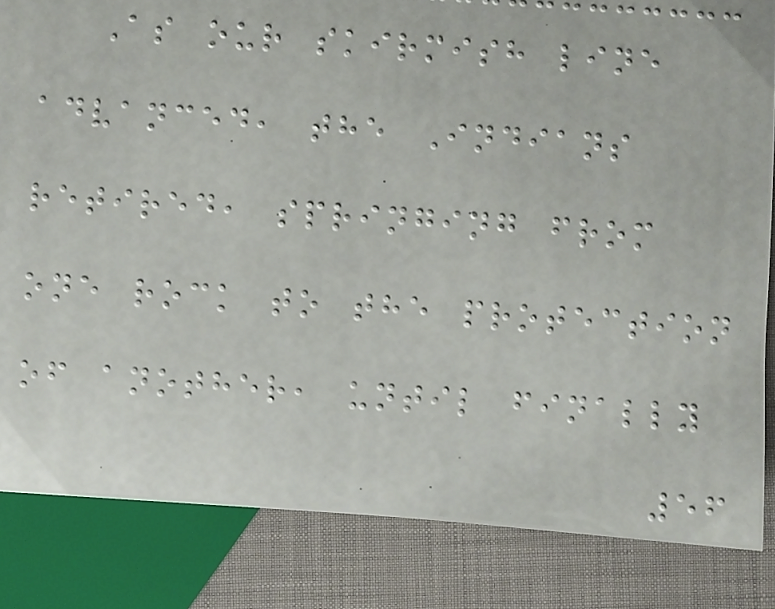As our skirmish line
advanced, the Indians
retired, springing from
one rock to the protection
of another, until finally
56
